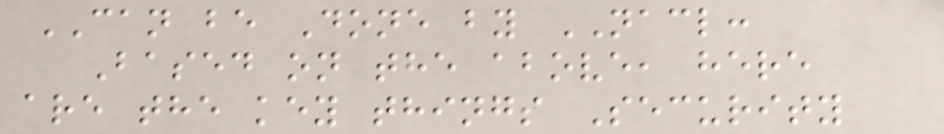CAN be Done by NACL:
Based on the above, here
are the key things Security
